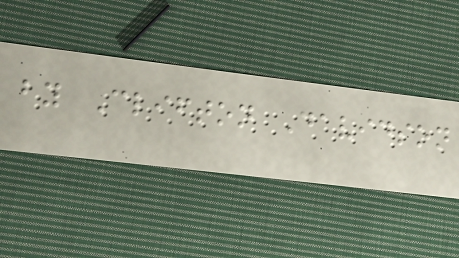by Clifton Davidson
